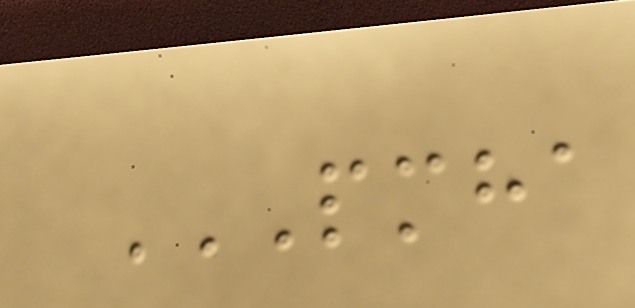PMHA
